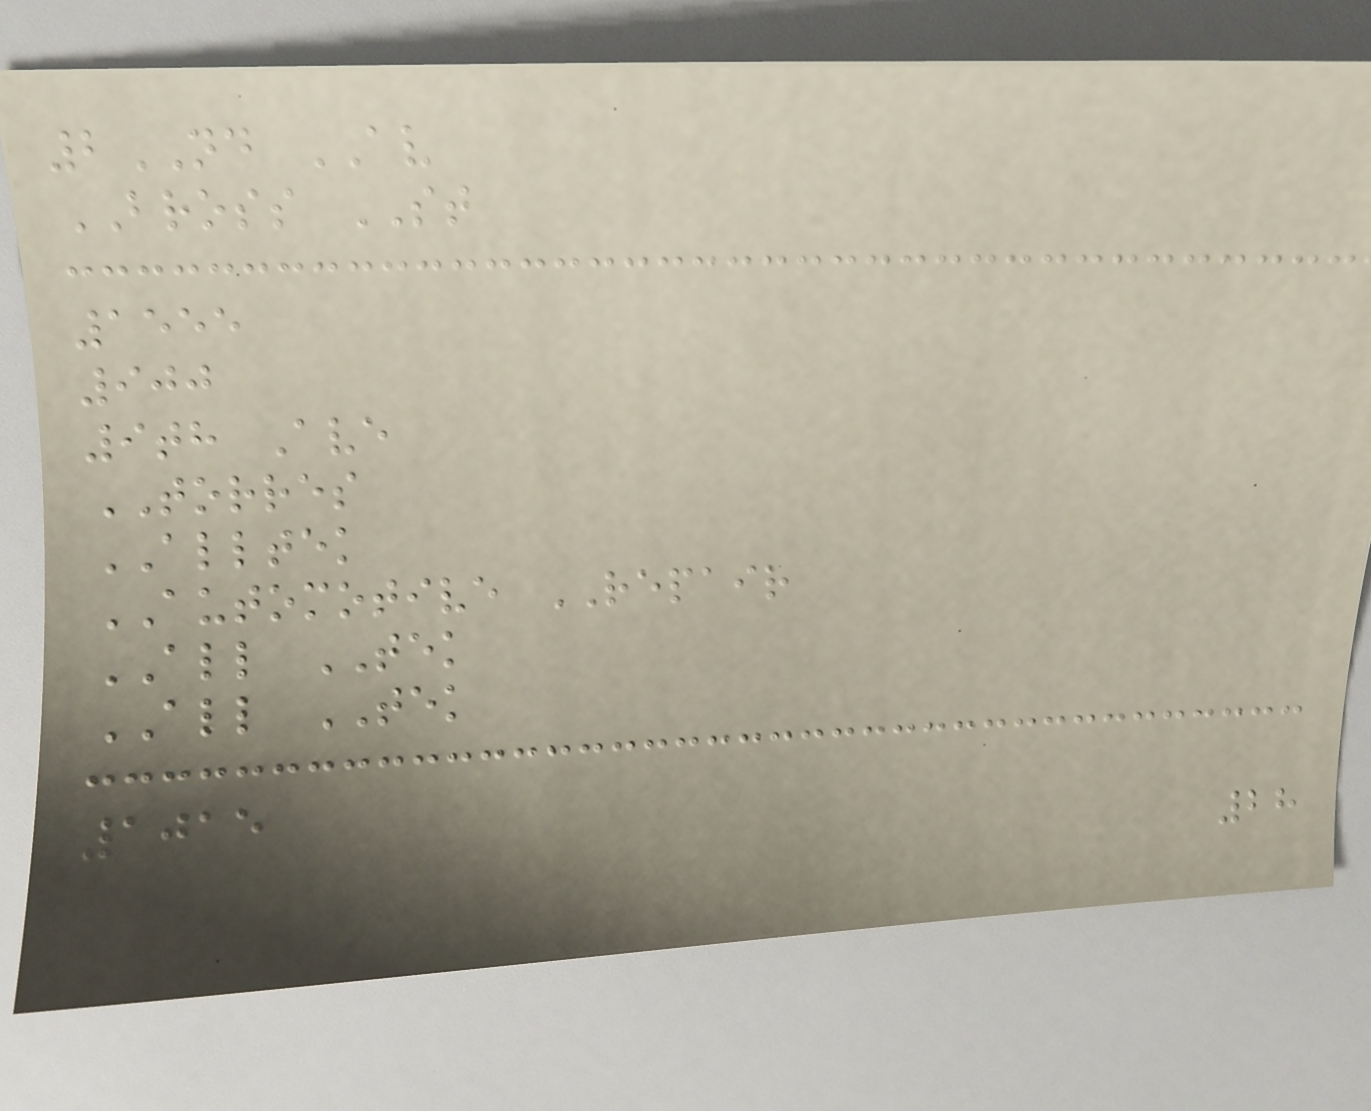2ND AV
BROSS ST
1555
900
9th Ave
TORRES
ALLTEK
AUTOMOTIVE REPAIR
ALL TEK
ALL TEK
1015
28
